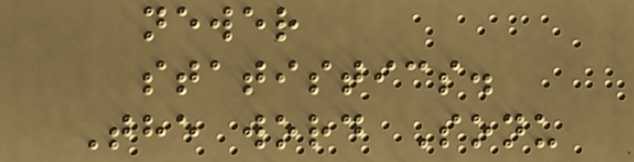newer
statistics.
The word Sonu
